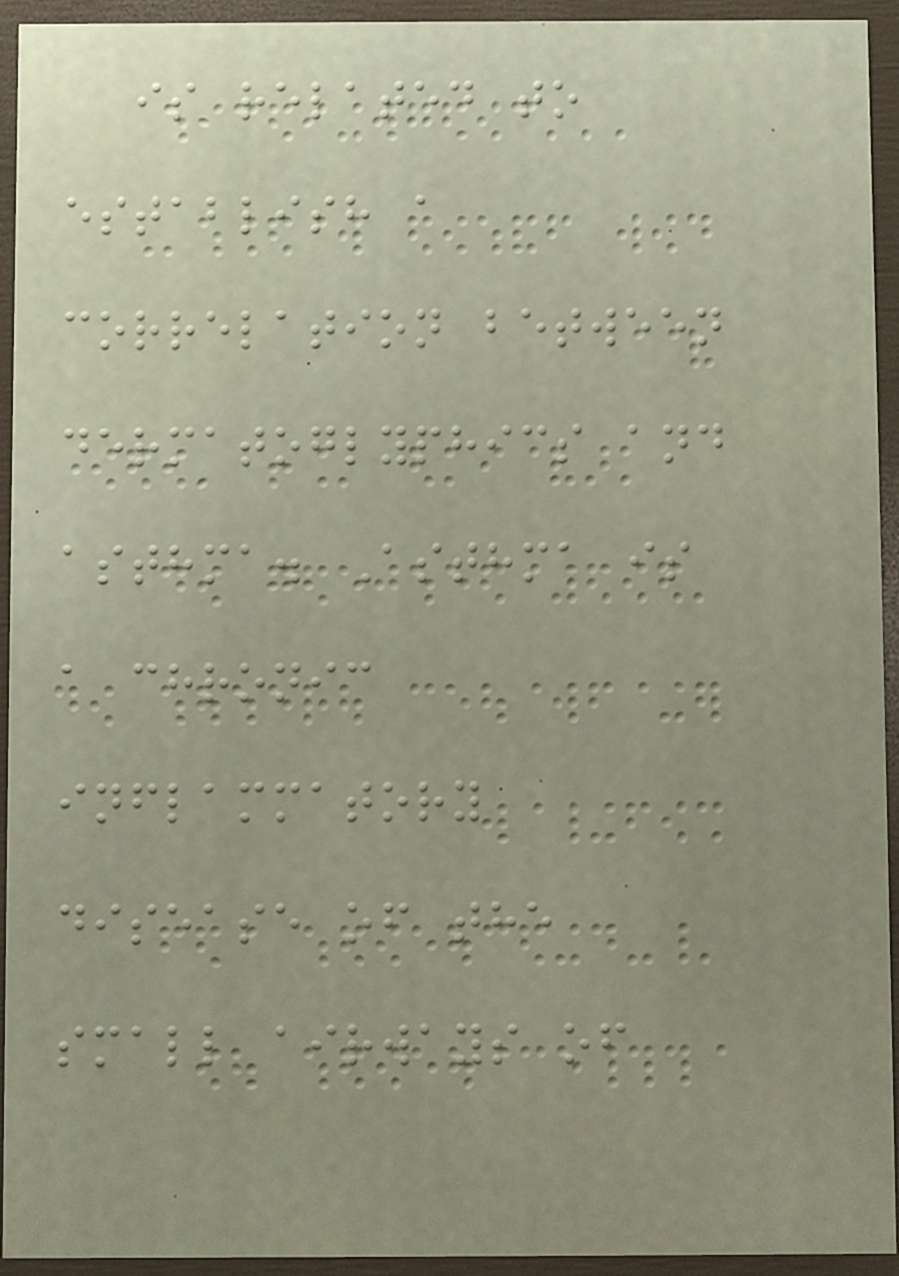is related to
establish a
correlation between
dermatoglyphics and
asthma. Asthma is
a chronic
inflammatory
disease of the
small airways of
